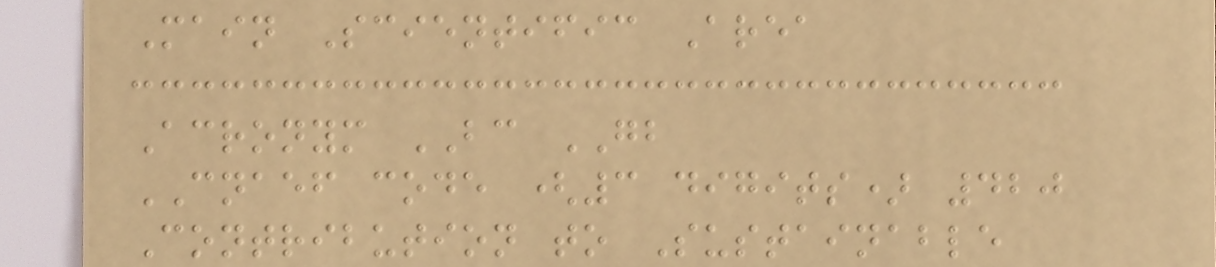Main Scientific Area
Acronym BC GB
CNAEF code (3 digits) 420
Contribution to Sustainable
